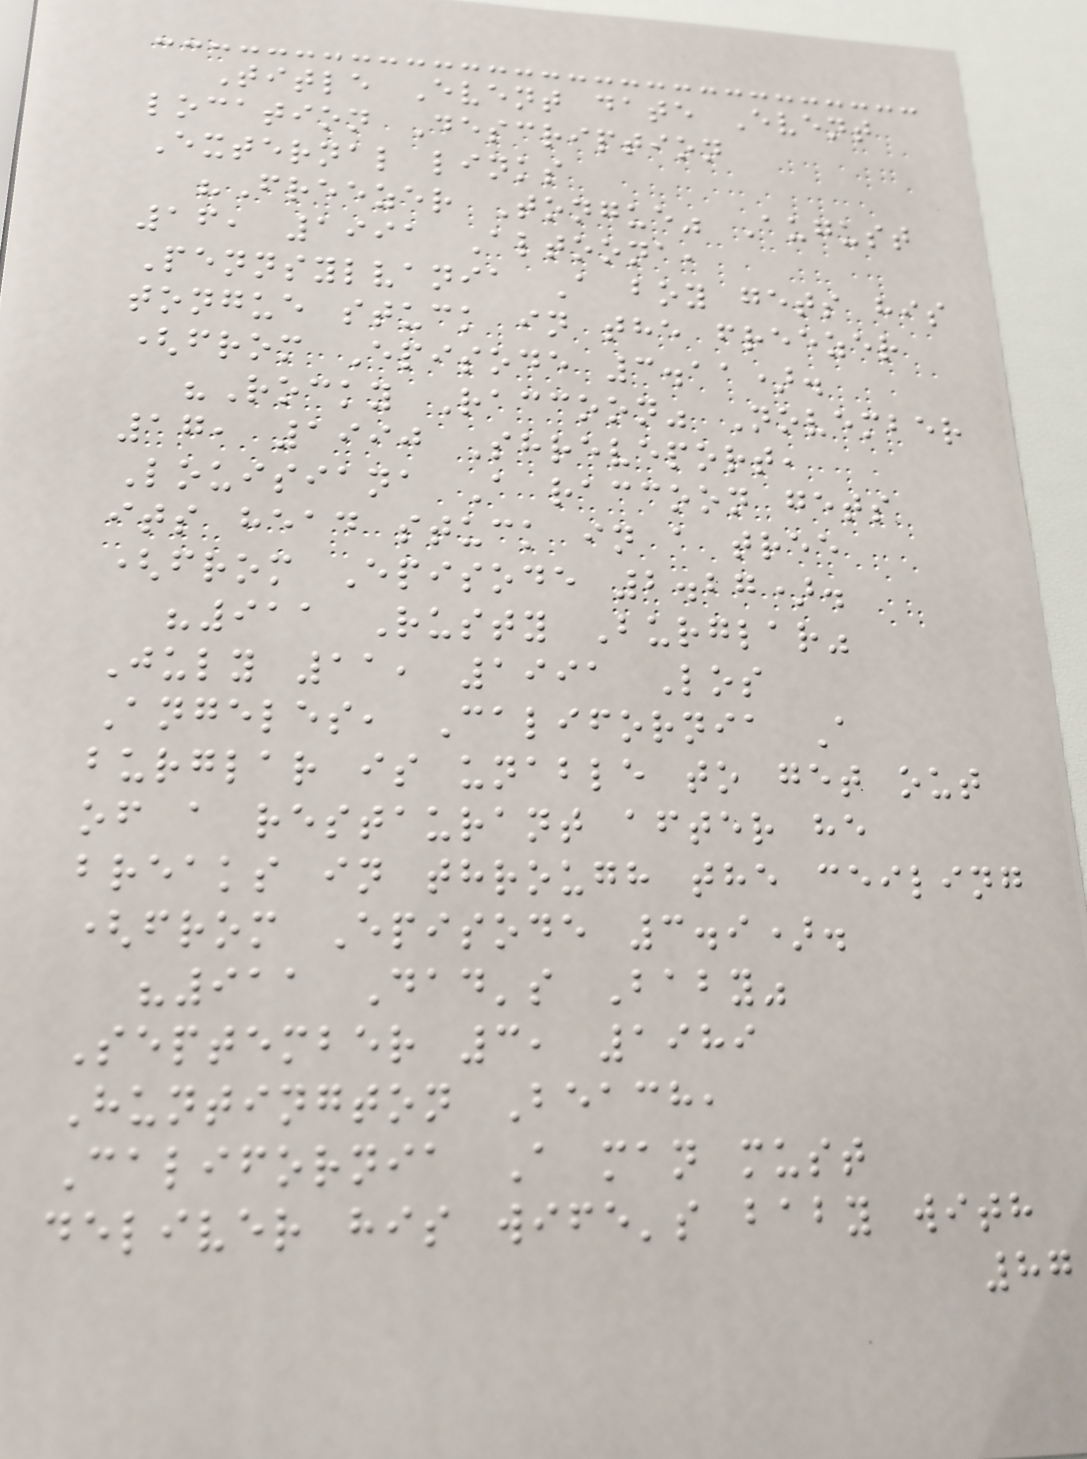Title Event date Event
location Description
External links
"Freezer Tongue" August
16, 1991 Altoona,
Pennsylvania A boy gets his
tongue stuck in the freezer
(from Episode 3.11).
"Rocky Raccoon" November
17, 1990 Shreveport,
Louisiana A raccoon gets
its head stuck in a tree
(from Episode 2.27).
"911 Rusty Burglar"
July 11, 1991 Los
Angeles, California A
burglar is unable to get out
of a restaurant after he
breaks in through the ceiling
(from Episode 3.9).
"911 Dad's Baby"
September 3, 1989
Huntington Beach,
California A man must
deliver his wife's baby with
87
